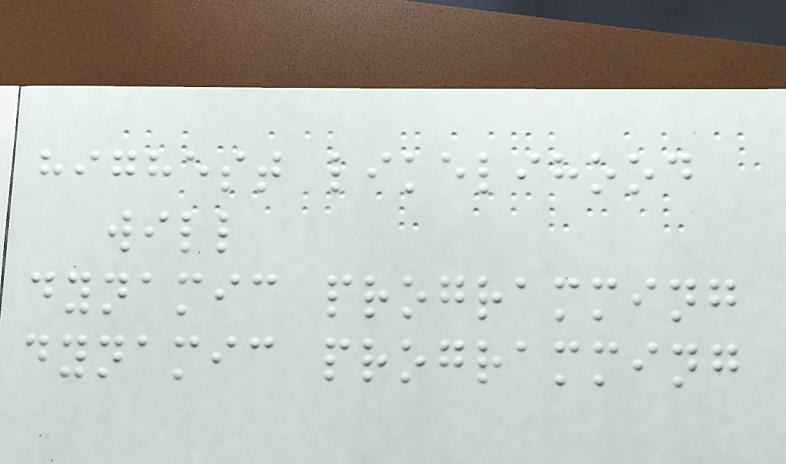highest likelihood
will
dynamic programming
dynamic programming
